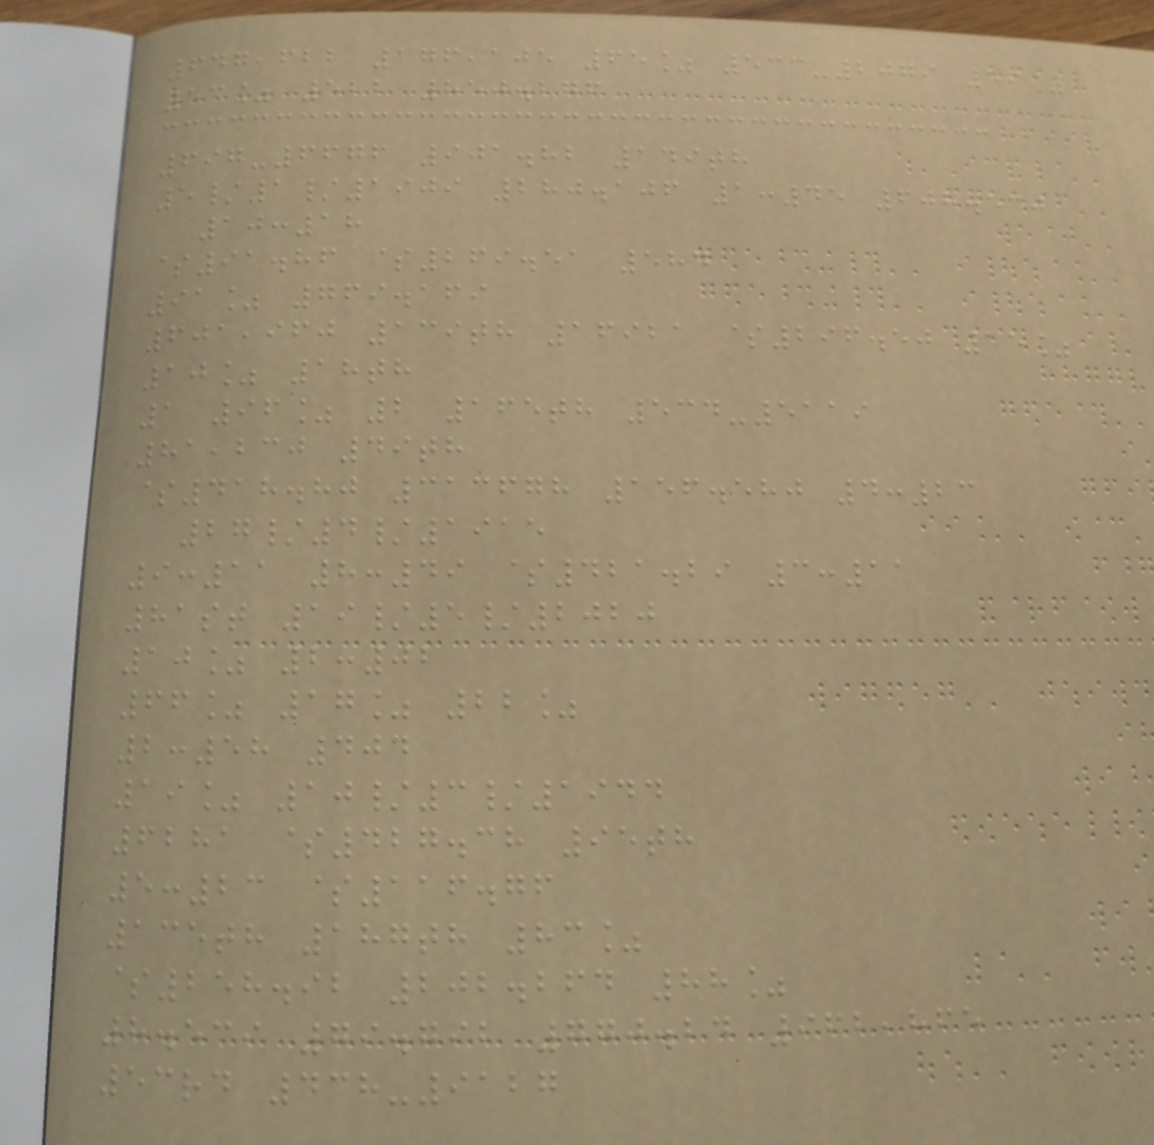647,622 176,105 65% 533-2079 59%
53% 522 850.276
697-6676 901.82 149th
5/1/1909 280.106 1:45 608.530
10:18
$91.86 $269.51 584
91% 769.169
601,960 139th 16921 $296.50 15%
10% 18th
1 96% 2 165th 534-5119
81,230 49th
$418.80 313678 156.580 4:23
27/4/1915
9:11 8:49 $421.29 3:11
81st 19/5/2020
10% 2:02
66% 17% 22%
2:58 404
19% 10/3/1944
6281 $427.38 95th
5:23 $116.76
135th 187th 83%
$258.92 202.264 88%
8.539 79.792 770.24 962,865
53rd 438-9127
